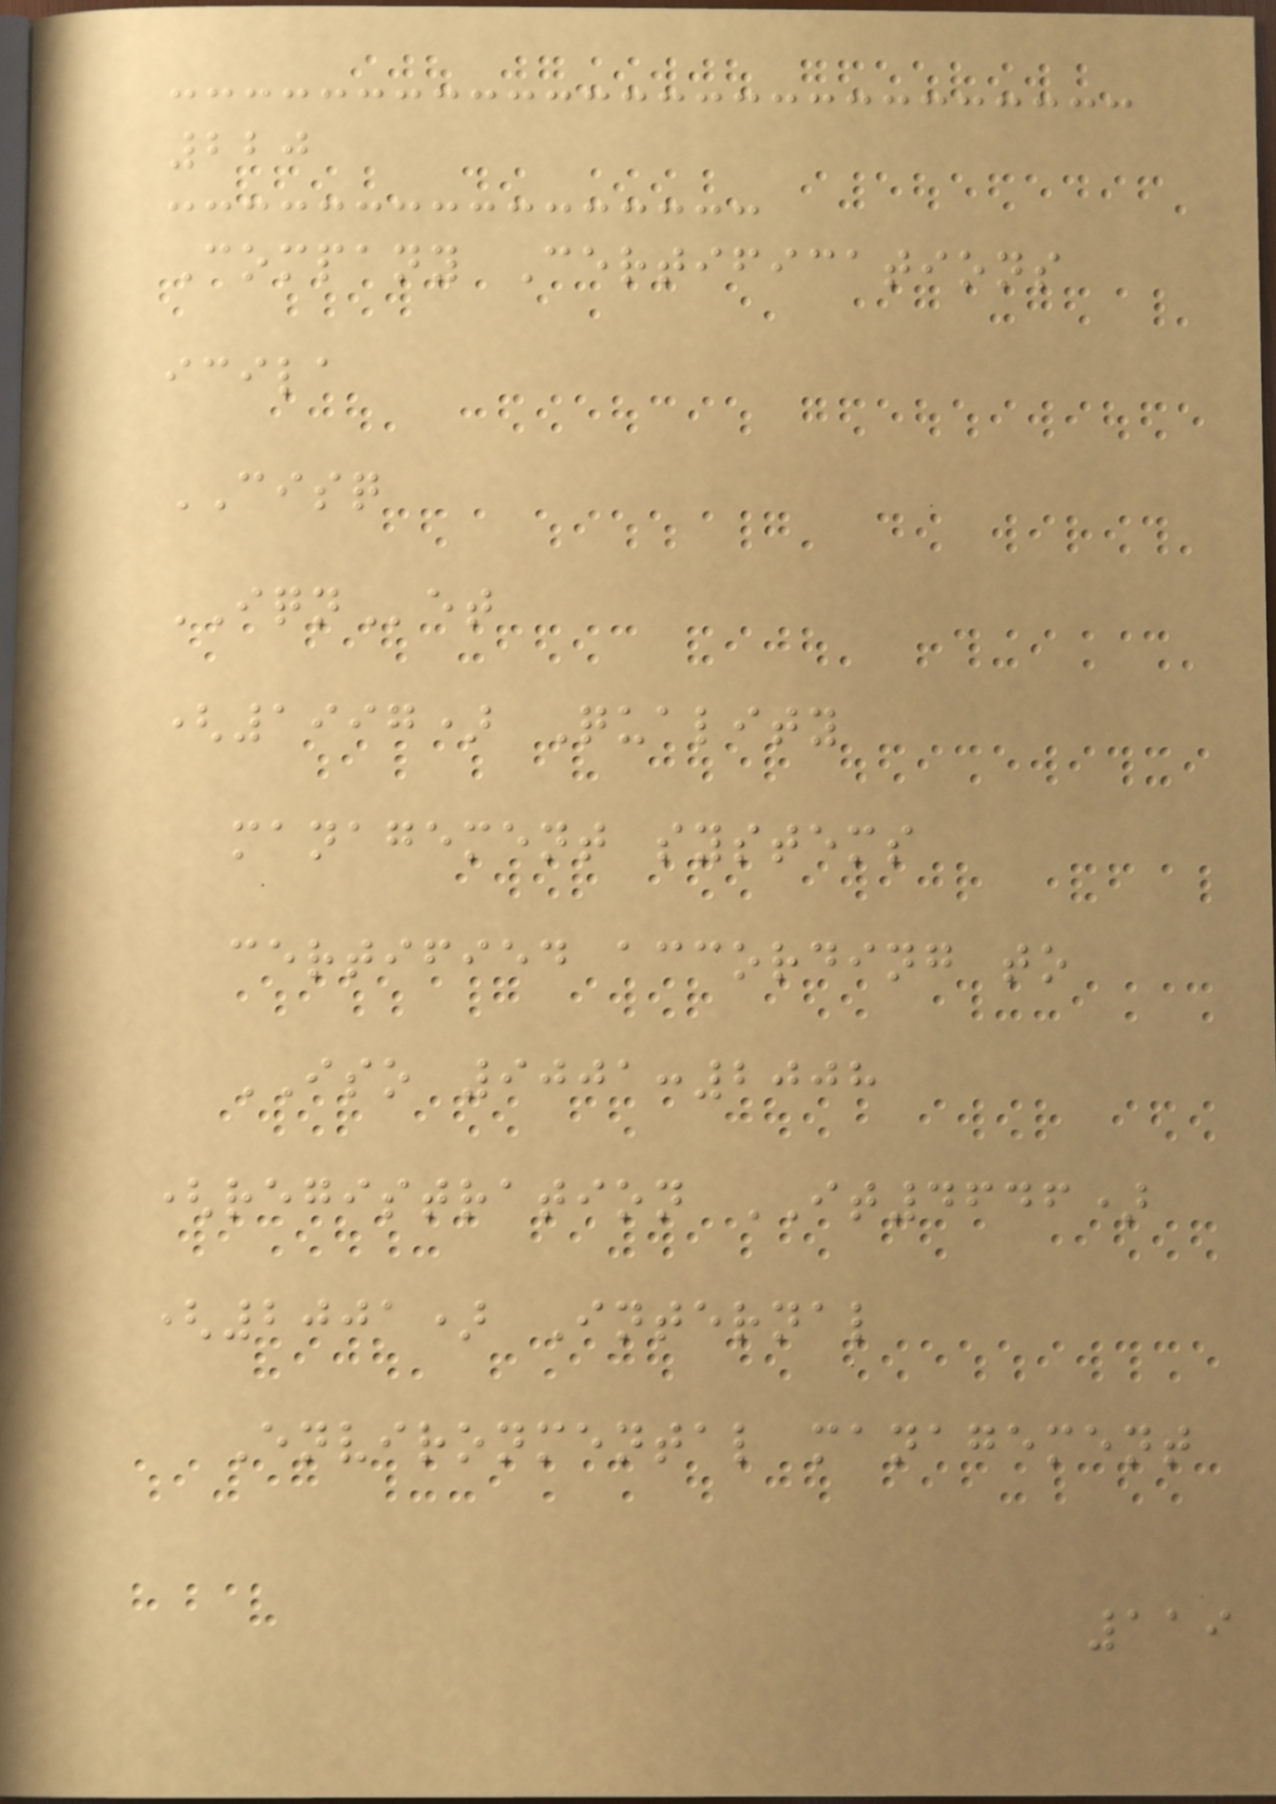220
Company Certifications
icila
CISQ
IQNet
(1997) Quality
management systems
certified according to
ISO 9001:2008
(registration IT4646)
(2001) Internal
Environmental management
119
